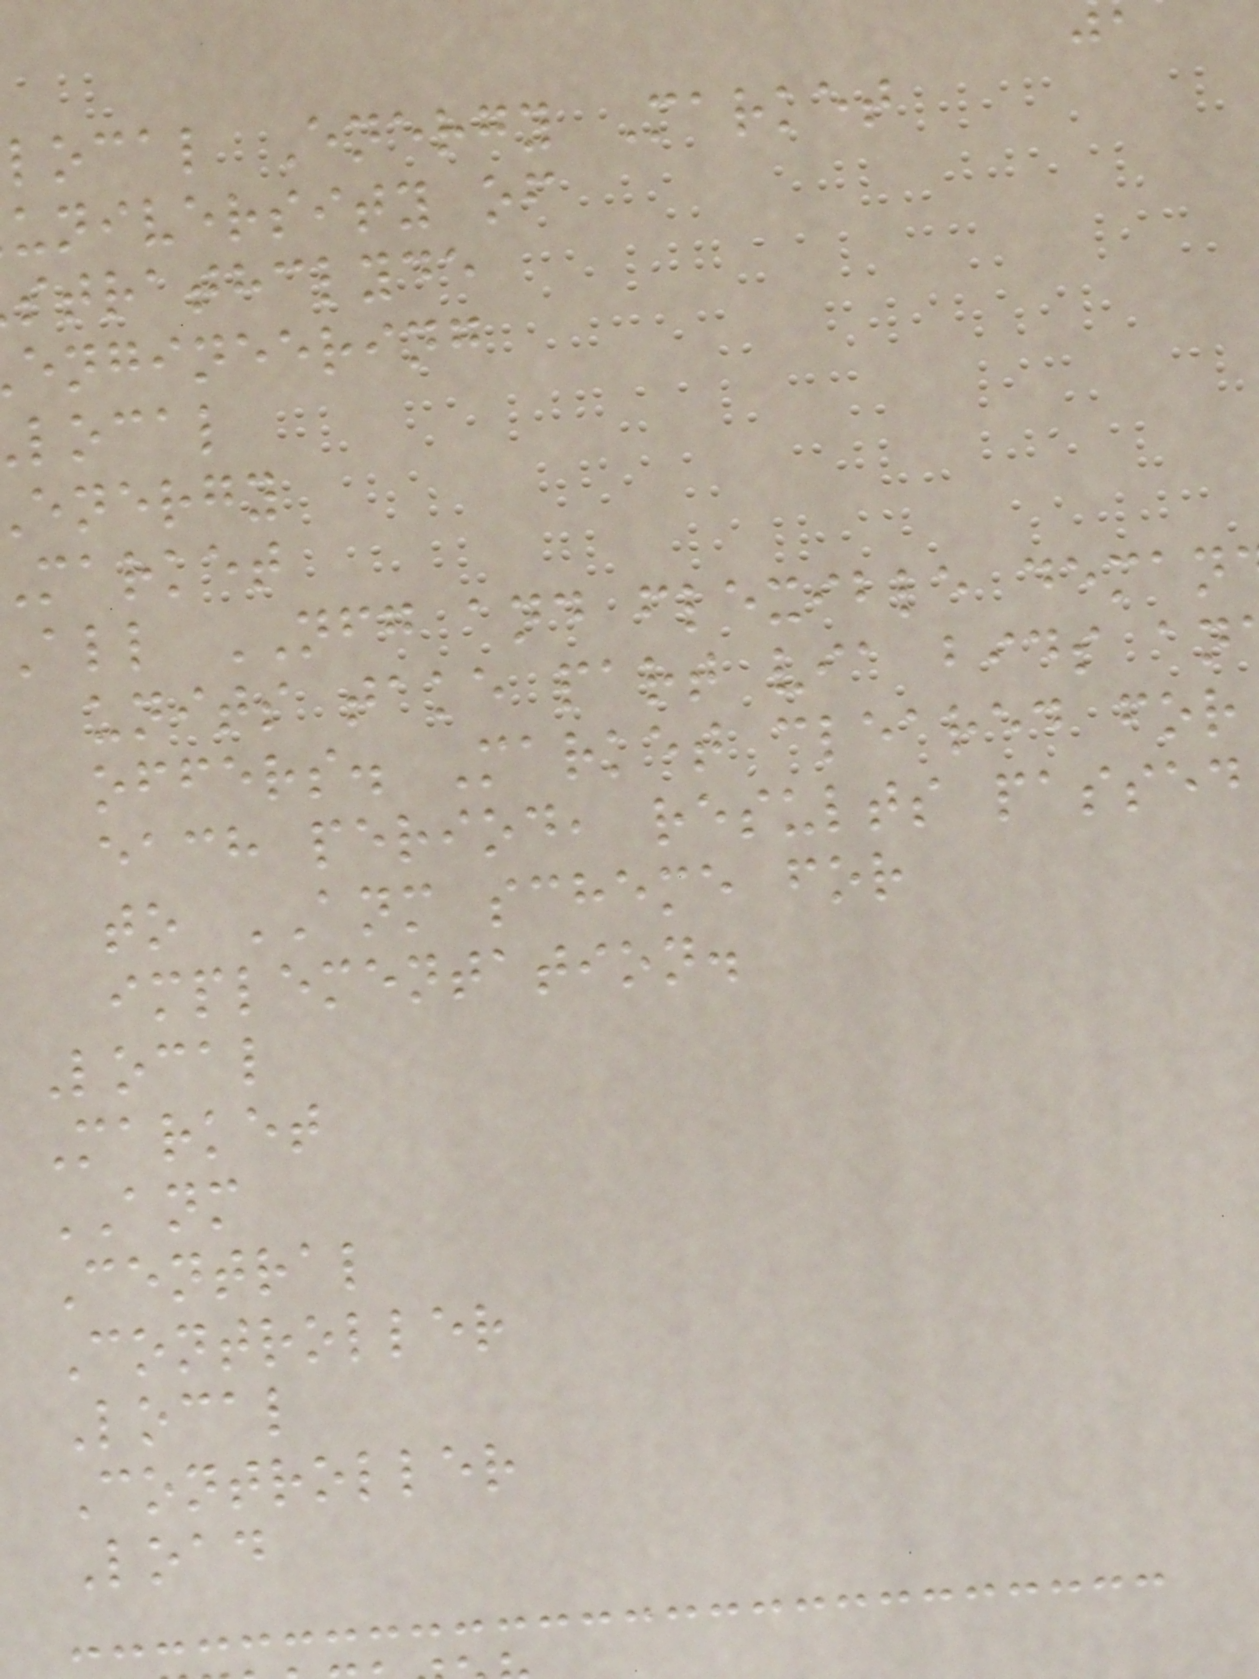local Energy Market
university of
strathclyde
engineering
local
energy
market
all NFG and flexible deman
units take part via bids an
offers. Market cleared for
each period, results passed
to ANM scheme for
implementation.
Local
Market
ANM
Central
Controller
Local
Controller
Load
